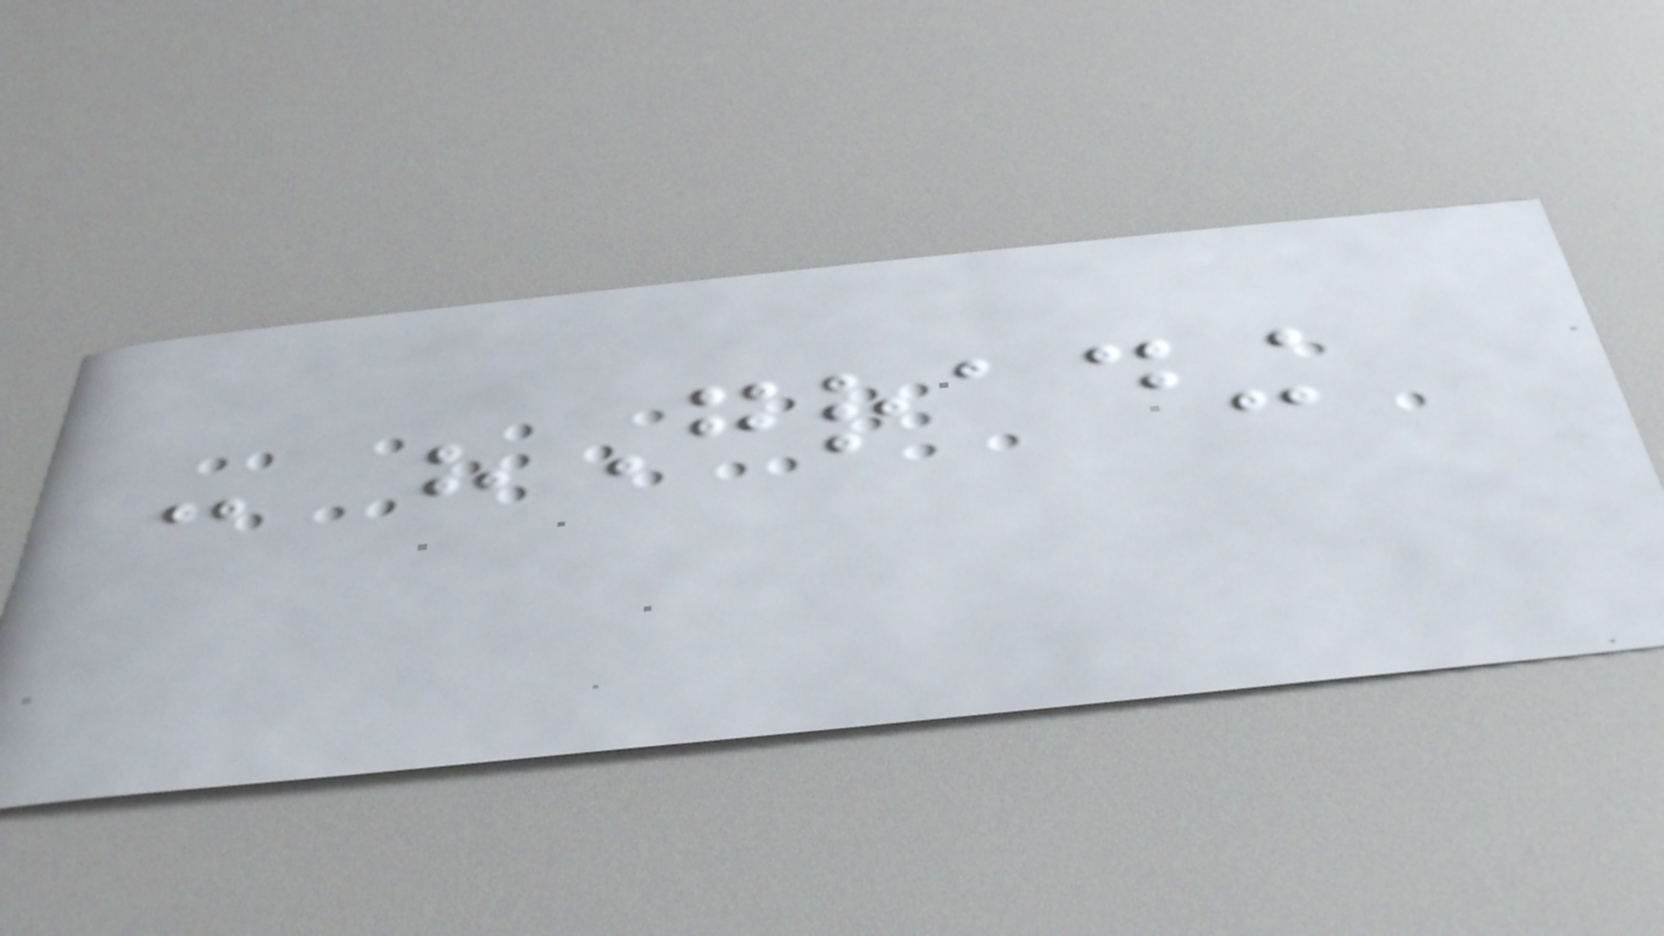- "Grading
